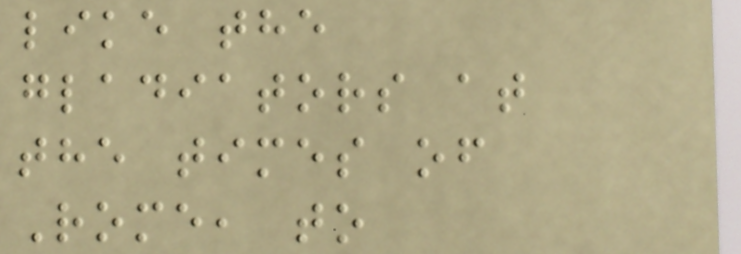like the
gladiators at
the times of
Rome, to
